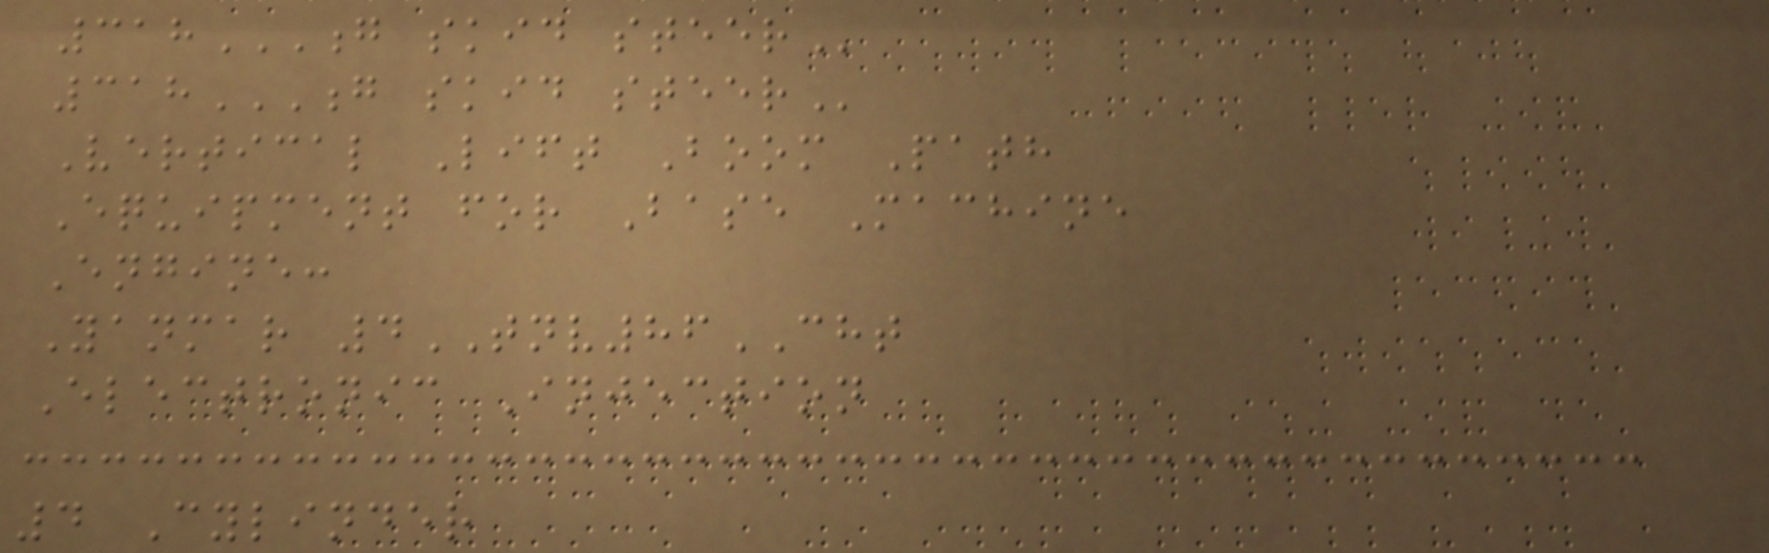318G SKID STEER
318G SKID STEER
Vertical Lift Boom Path
Equipment for Base Machine
Engine:
Yanmar 4TNV86CHT
Electronic Injection
4 Cylinder
